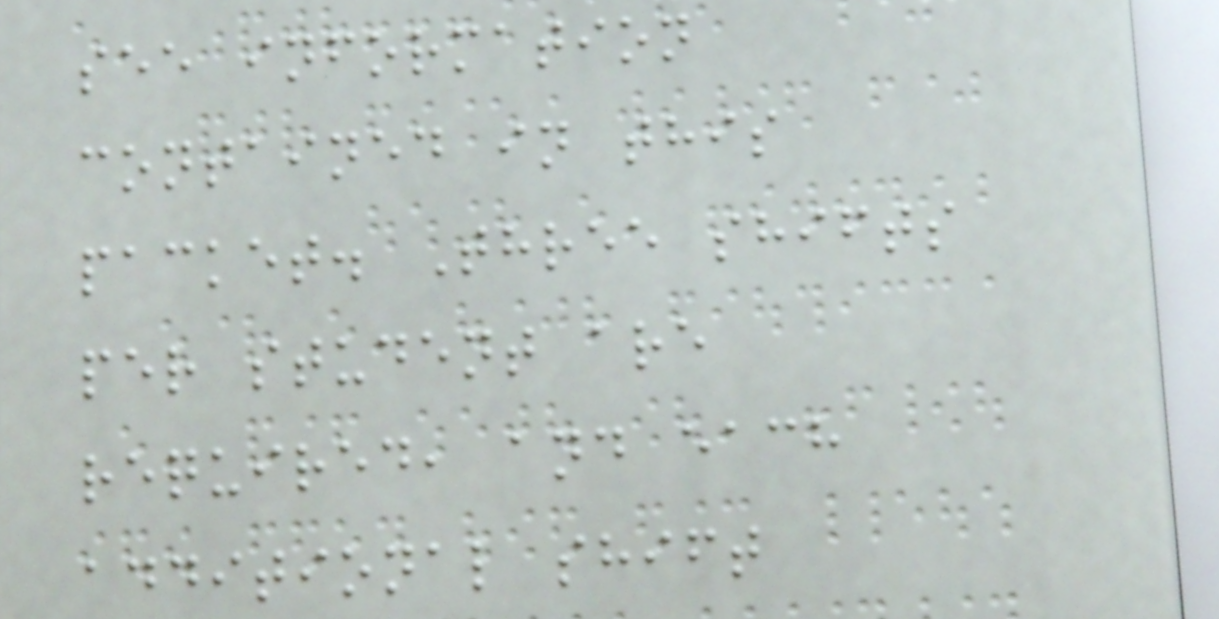see information
contained in this
packet. Three shifts
per student are
required, and each
additional shift
